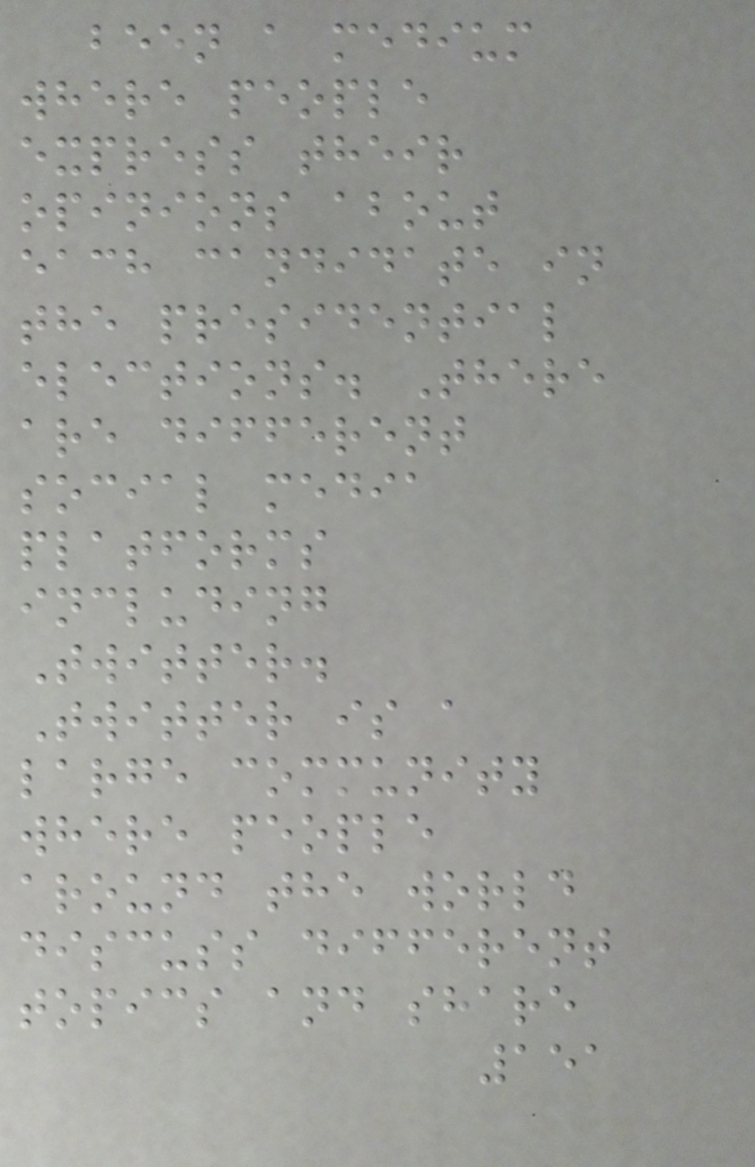been a medium
where people
express their
opinions about
each candidate in
the presidential
elections. There
are different
social media
platforms
including
Twitter.
Twitter is a
large community
where people
around the world
discuss different
topics and share
151
